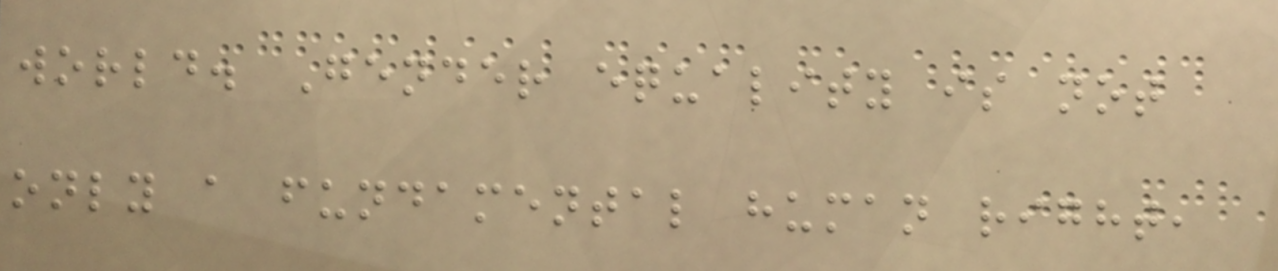world. Gender equality is not
only a fundamental human right,
